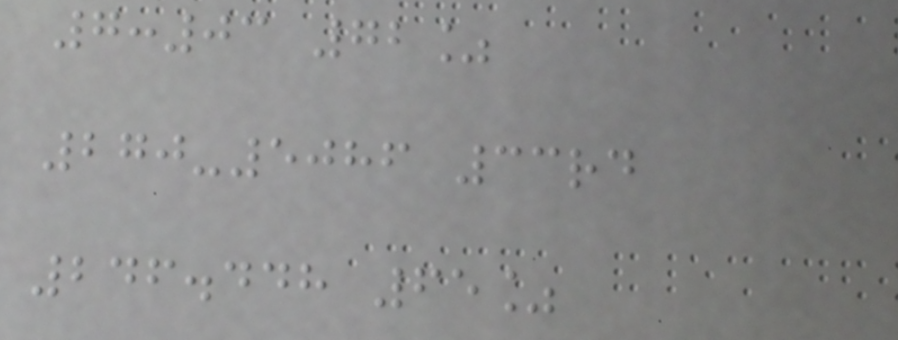7:03 72%
270-5086 33rd
246.448 65%
